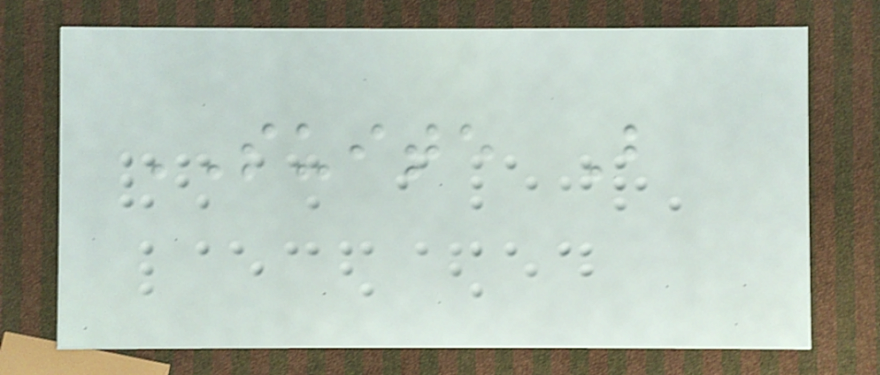SUITE B
